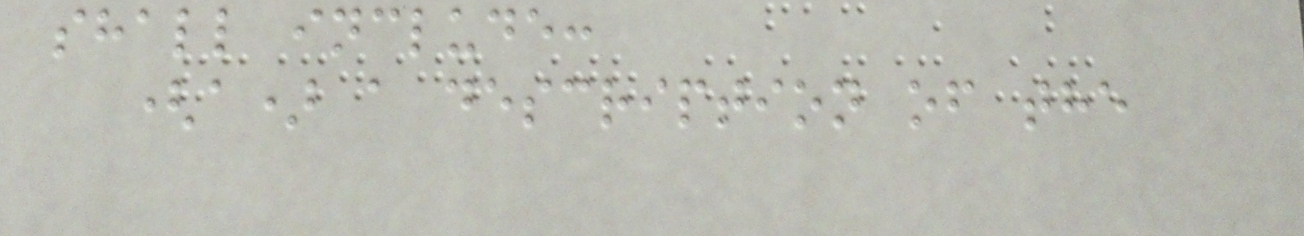shall include:
(a) a description of the
